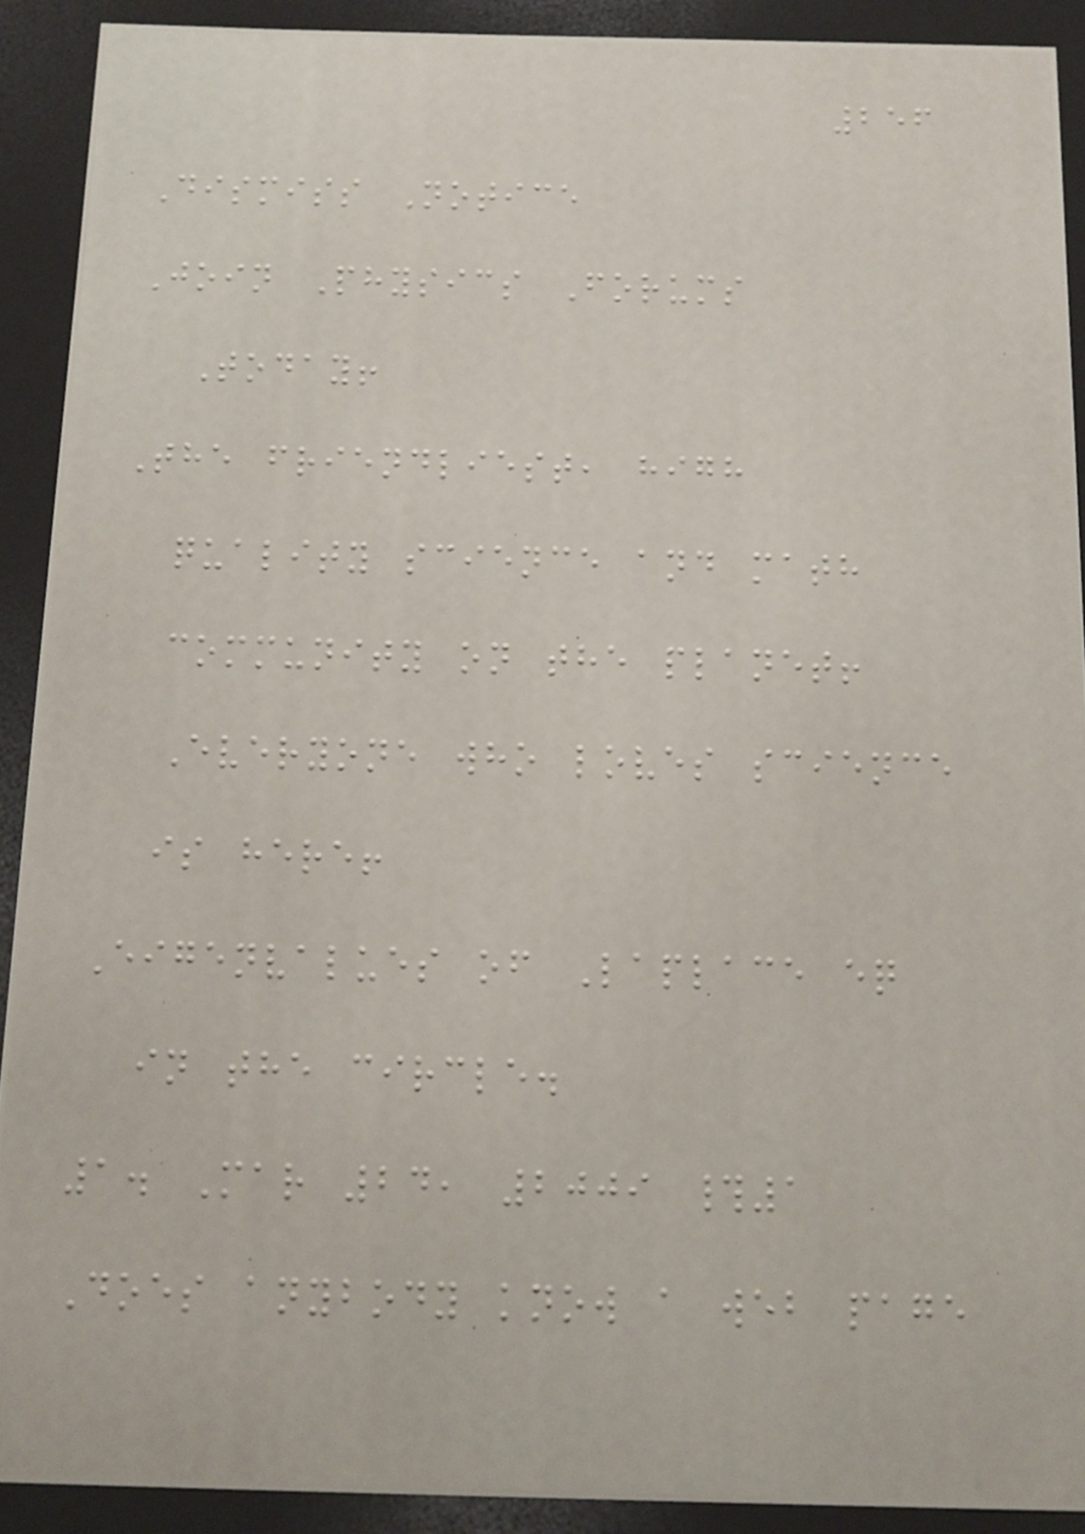256
Dismiss Notice
Join Physics Forums
Today!
The friendliest, high
quality science and math
community on the planet!
Everyone who loves science
is here!
Eigenvalues of Laplace eq
in the circle.
1. Mar 24, 2009 #1
Does anybody know a web page
